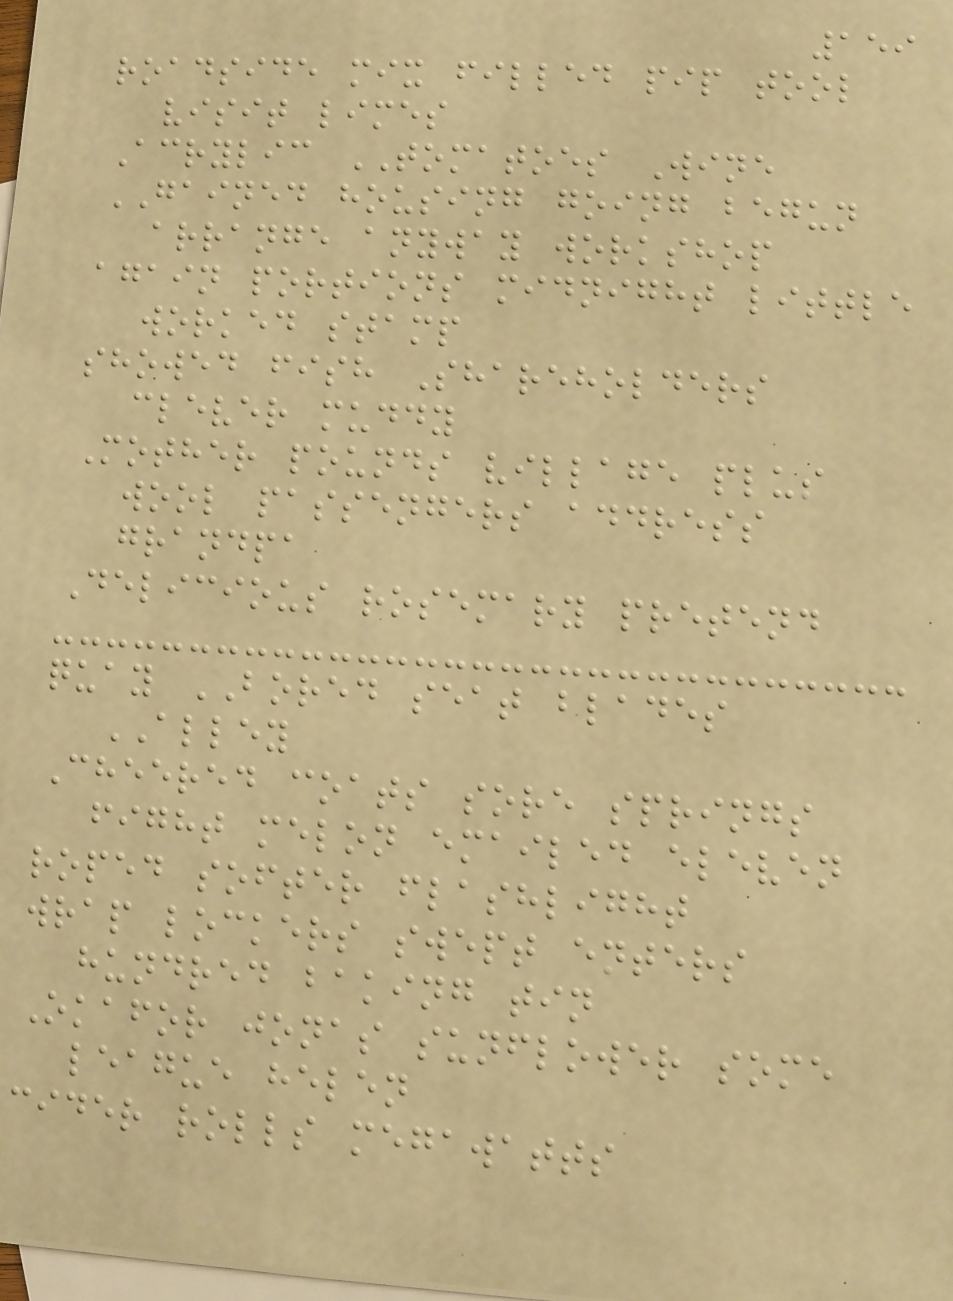159
roadside mix filled pip tool
visit limes
Acrylic TOMATOES Wine
GAINED housing going begun
arrange anyway workshop
again portions midnight little
worked stamp
showed fish Shareholders
clever muddy
Mother pounds village plus
wool passengers address
grandpa
Delicious rosemary pretend
quay BORED seat blades
ALLEY
Cheered coats sore springs
fight melon emailed eleven
roped softer flashlight
wrap lockers swept enters
hundred baking tin
Okafor jonas sunflower some
league helen
cider rolls megawatts
